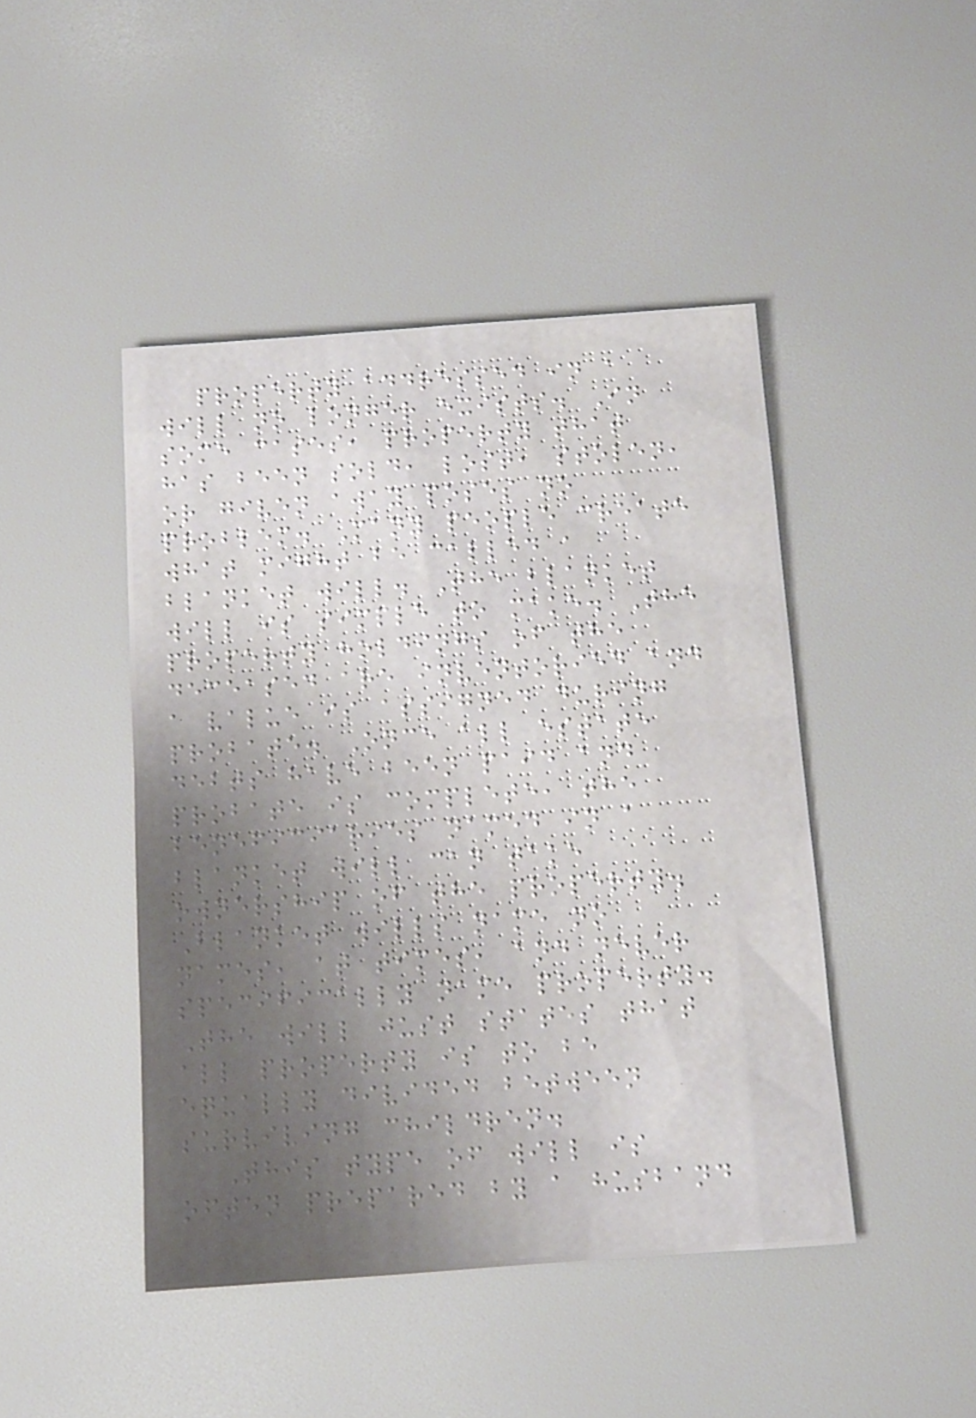property addressed in a
will no longer exists. In
some cases, property that
has been sold, lost, stolen,
or given away poses no
problem. Many people create
what might be called a
blanket will. The blanket
will is simple to make. The
property holdings of the
deceased are inventoried and
a value is assigned during
probate. Once all estate
debts have been paid and
probate is complete, the
beneficiaries named in a
blanket will can take
ownership of the property.
Blanket wills name no
names, at times, and never
specifically name property.
The will just states that
all property is to be
equally divided between
surviving children.
This type of will is
often prepared by a husband
